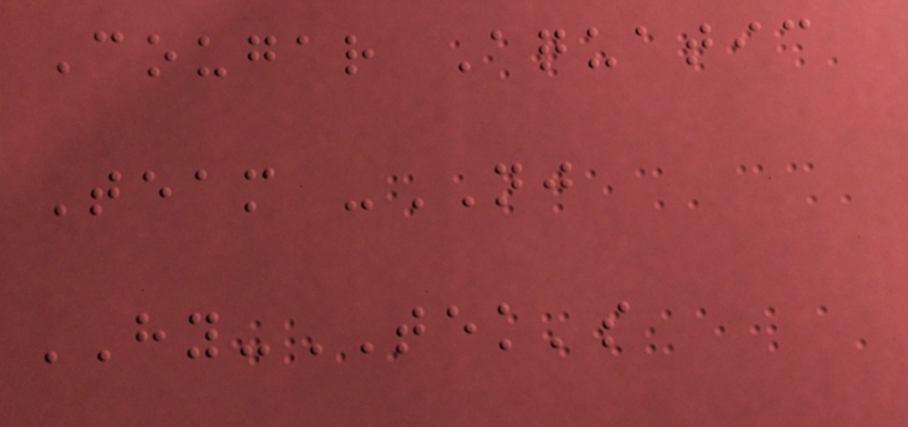Cougar Aquatic
Team -NJ
HY-TEK's
